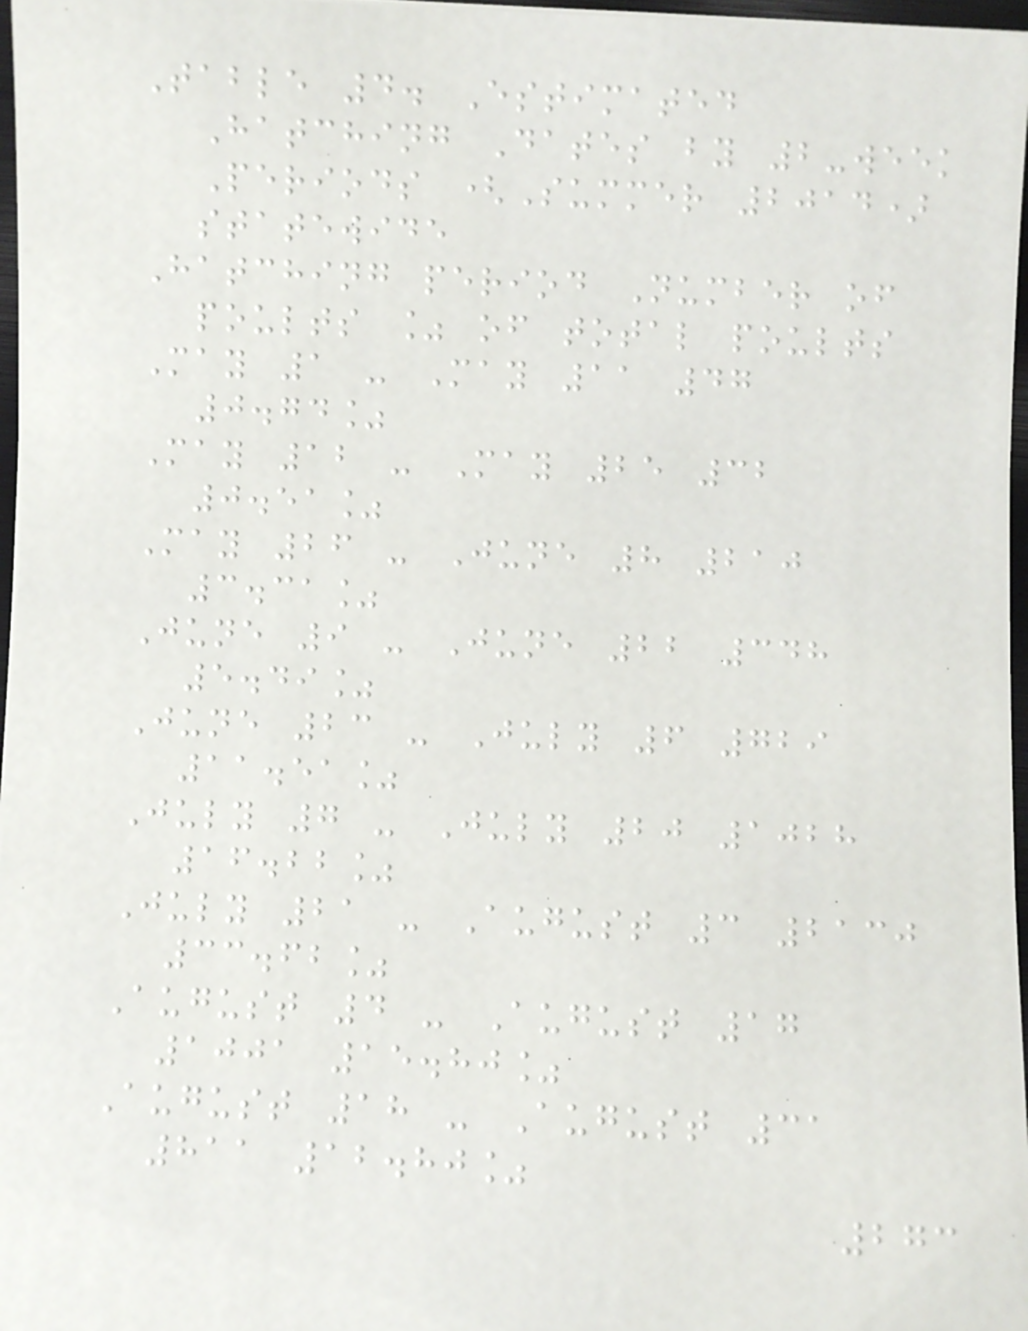Table 4. Estimated
Hatching Dates by 2-week
Periods (Summer 2014)
statewide
Hatching period Number of
poults % of total poults
May 1 - May 11 47
0.74%
May 12 - May 25 32
0.51%
May 26 - June 8 210
3.31%
June 9 - June 22 348
5.49%
June 23 - July 6 729
11.51%
July 7 - July 20 1028
16.22%
July 21 - August 3 2130
33.62%
August 4 - August 17
1001 15.80%
August 18 - August 31
811 12.80%
273
